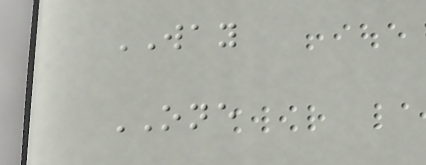WAY
ONE
